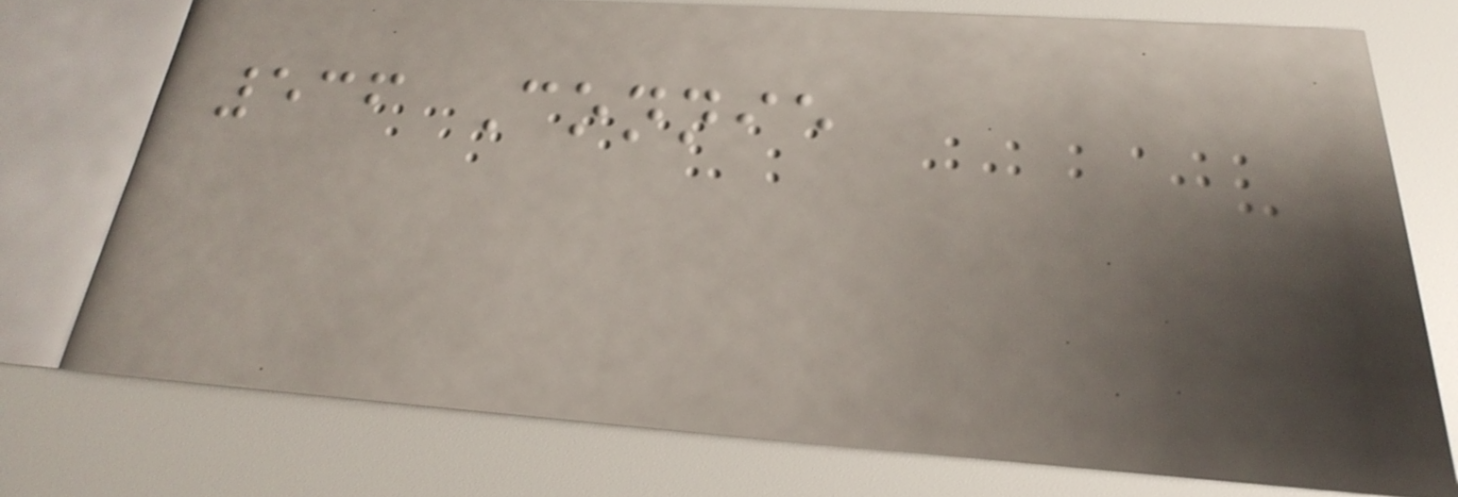536 Connie
